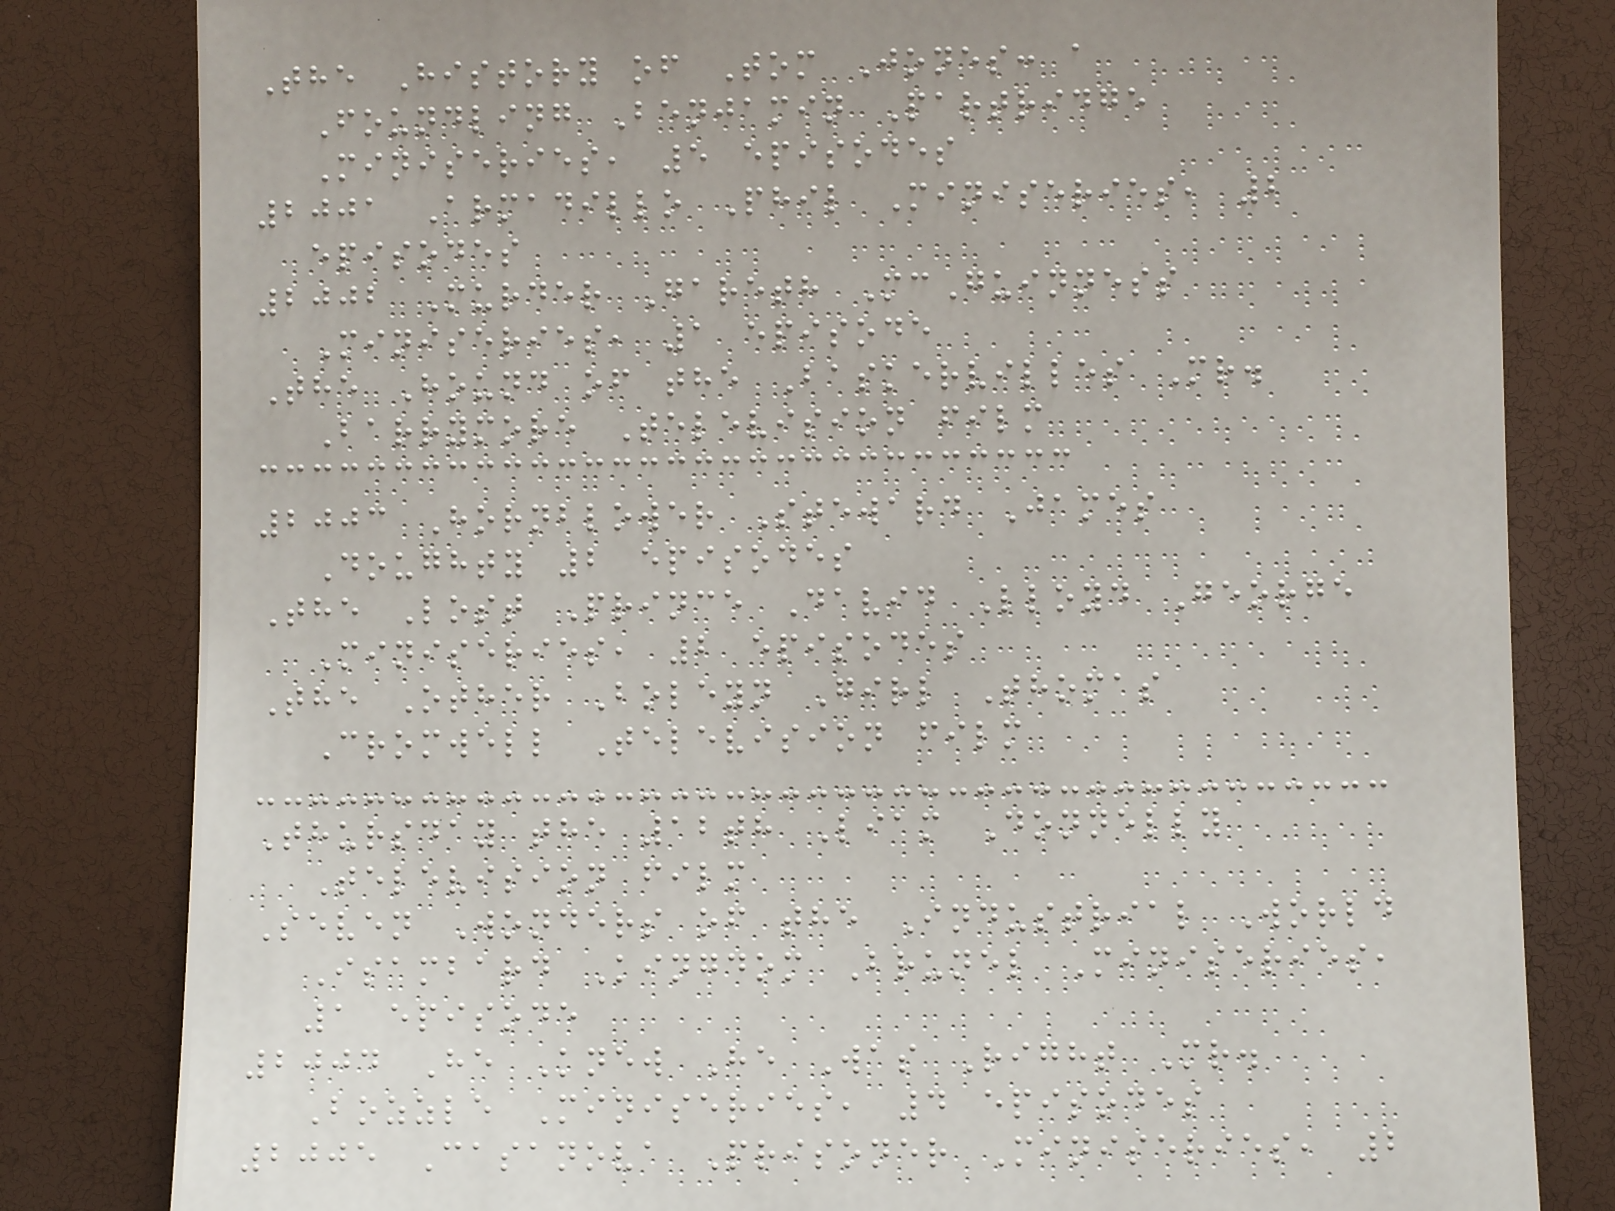The History of Tom Jones: a
Foundling Benjamin Partridge
Miniseries, 5 episodes
2001 Armadillo Phil Miniseries, 2
episodes
2002 Murder Gareth McGuinness
Miniseries, 1 episode
The Hound of the Baskervilles Mr.
Barrymore Television film
2003 Hornblower Steward James
Doughty 2 episodes
The Lost Prince David Lloyd George
Miniseries, 2 episodes
The Other Boleyn Girl Thomas
Cromwell Television film
Thursday the 12th Liam Donnelly
Television film
Seven Wonders of the Industrial World
Isambard Kingdom Brunel Miniseries,
1 episode
2004 He Knew He Was Right Mr.
Bozzle Miniseries, 4 episodes
2005 Casanova Prisoner Miniseries, 2
